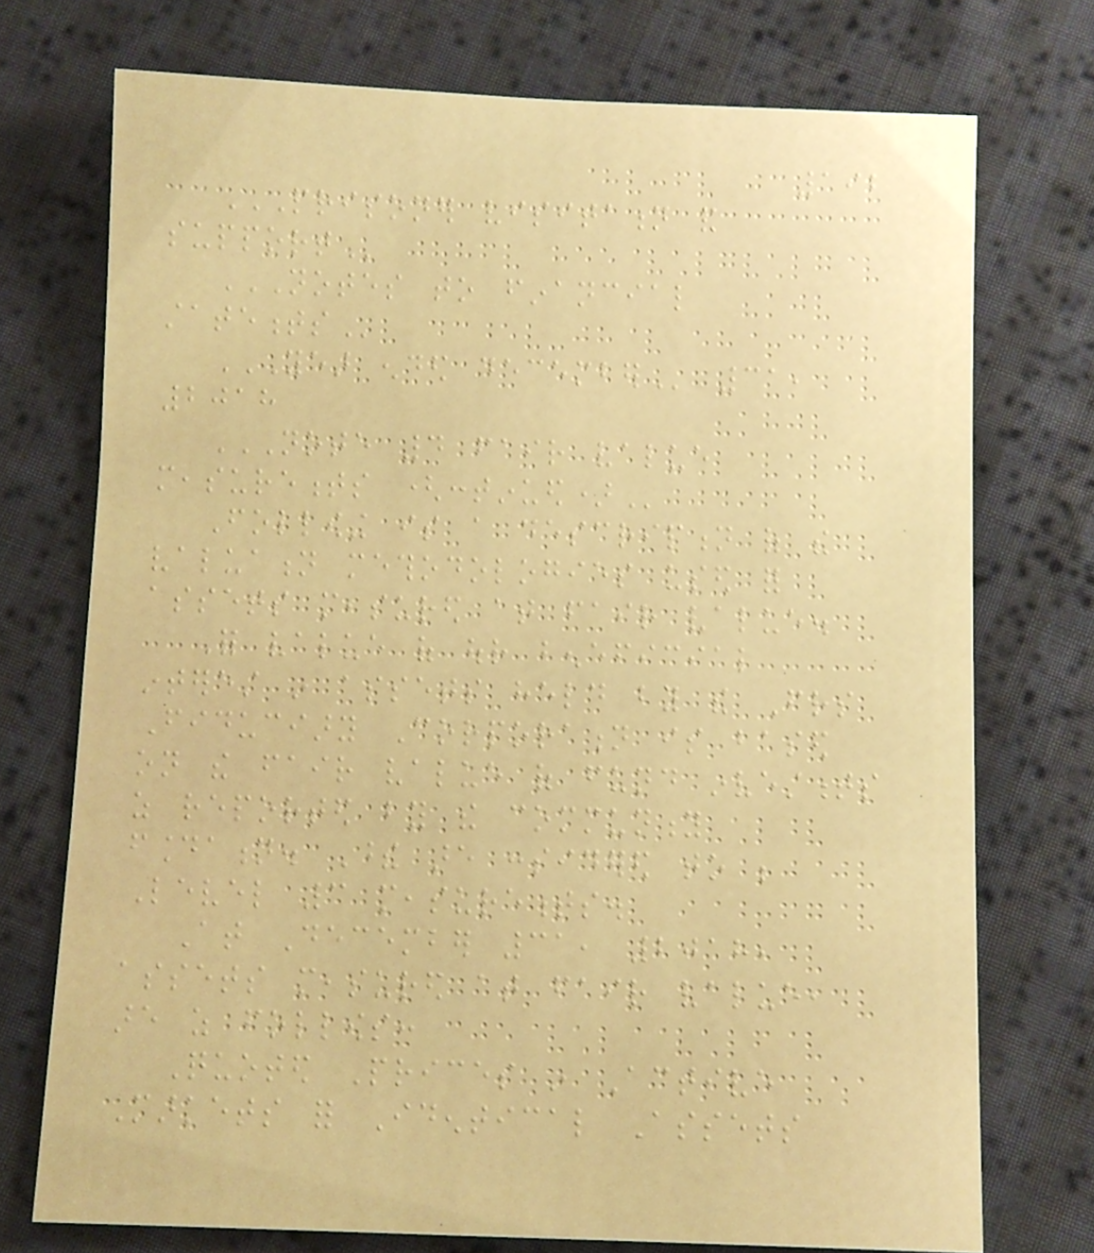192
PRISONER VISITATION AND
SUPPORT
NOTES TO FINANCIAL
STATEMENTS
YEAR ENDED DECEMBER 31,
2018
NOTE 4 FAIR VALUE
MEASUREMENTS (CONTINUED)
Following is a description of the
valuation methodologies used for
assets measured at fair value.
For value of our beneficial
interest in assets held by the Friends
Fiduciary Corporation is based
on the fair value of fund investments
as reported by the community
foundation. These are considered to be
Level 3 measurements.
At December 31, 2018,
assets measured at fair value,
are as follows:
Quoted Prices in Active
Markets for Identical Assets
